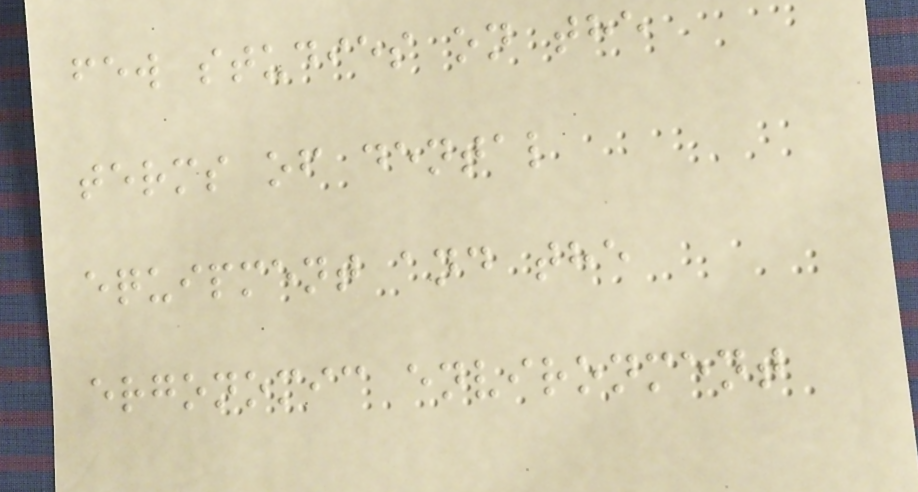few studies on the
terms of dental
equipment and the
ergonomic environment
